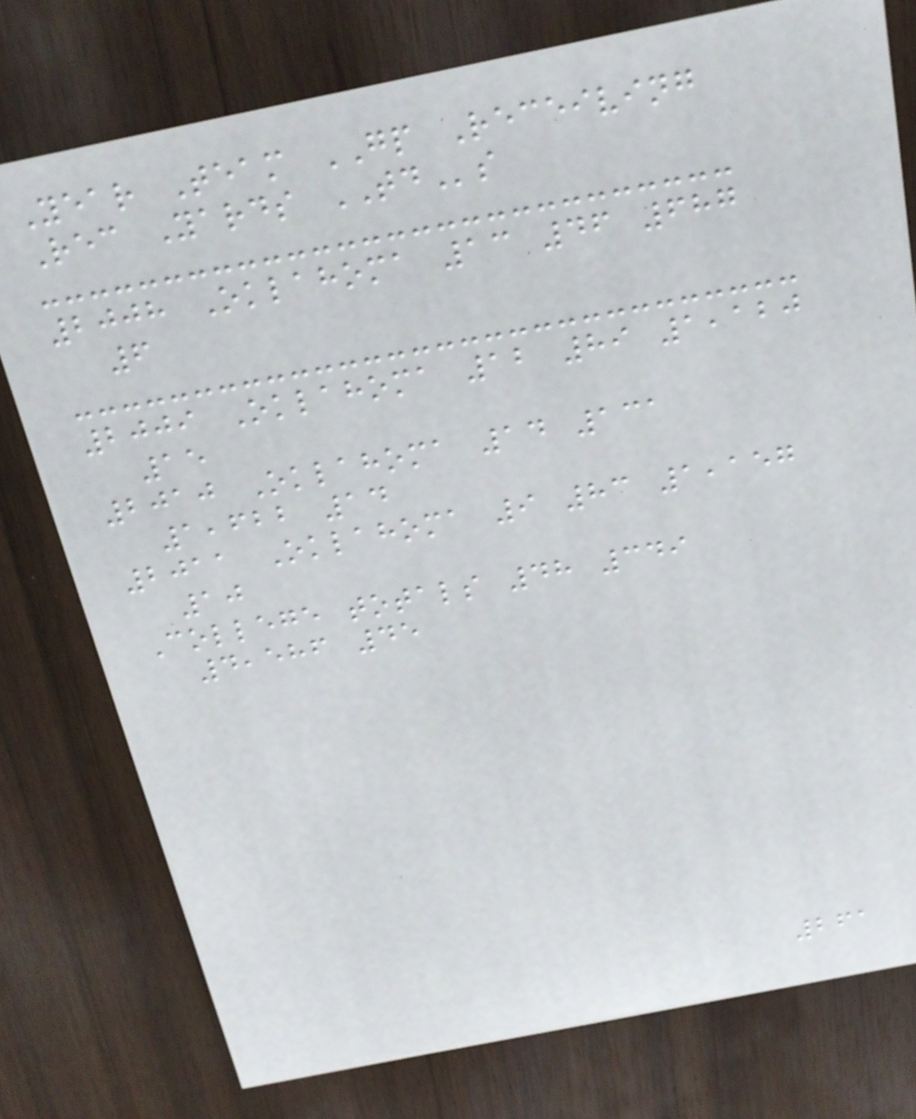Year Team GP Receiving
Rec Yards TDs
2008 Oklahoma 13 46 687
6
2009 Oklahoma 12 89 1,120
15
2010 Oklahoma 14 131
1,622 14
2011 Oklahoma 9 83 1,157
10
College totals 48 349
4,586 45
261
